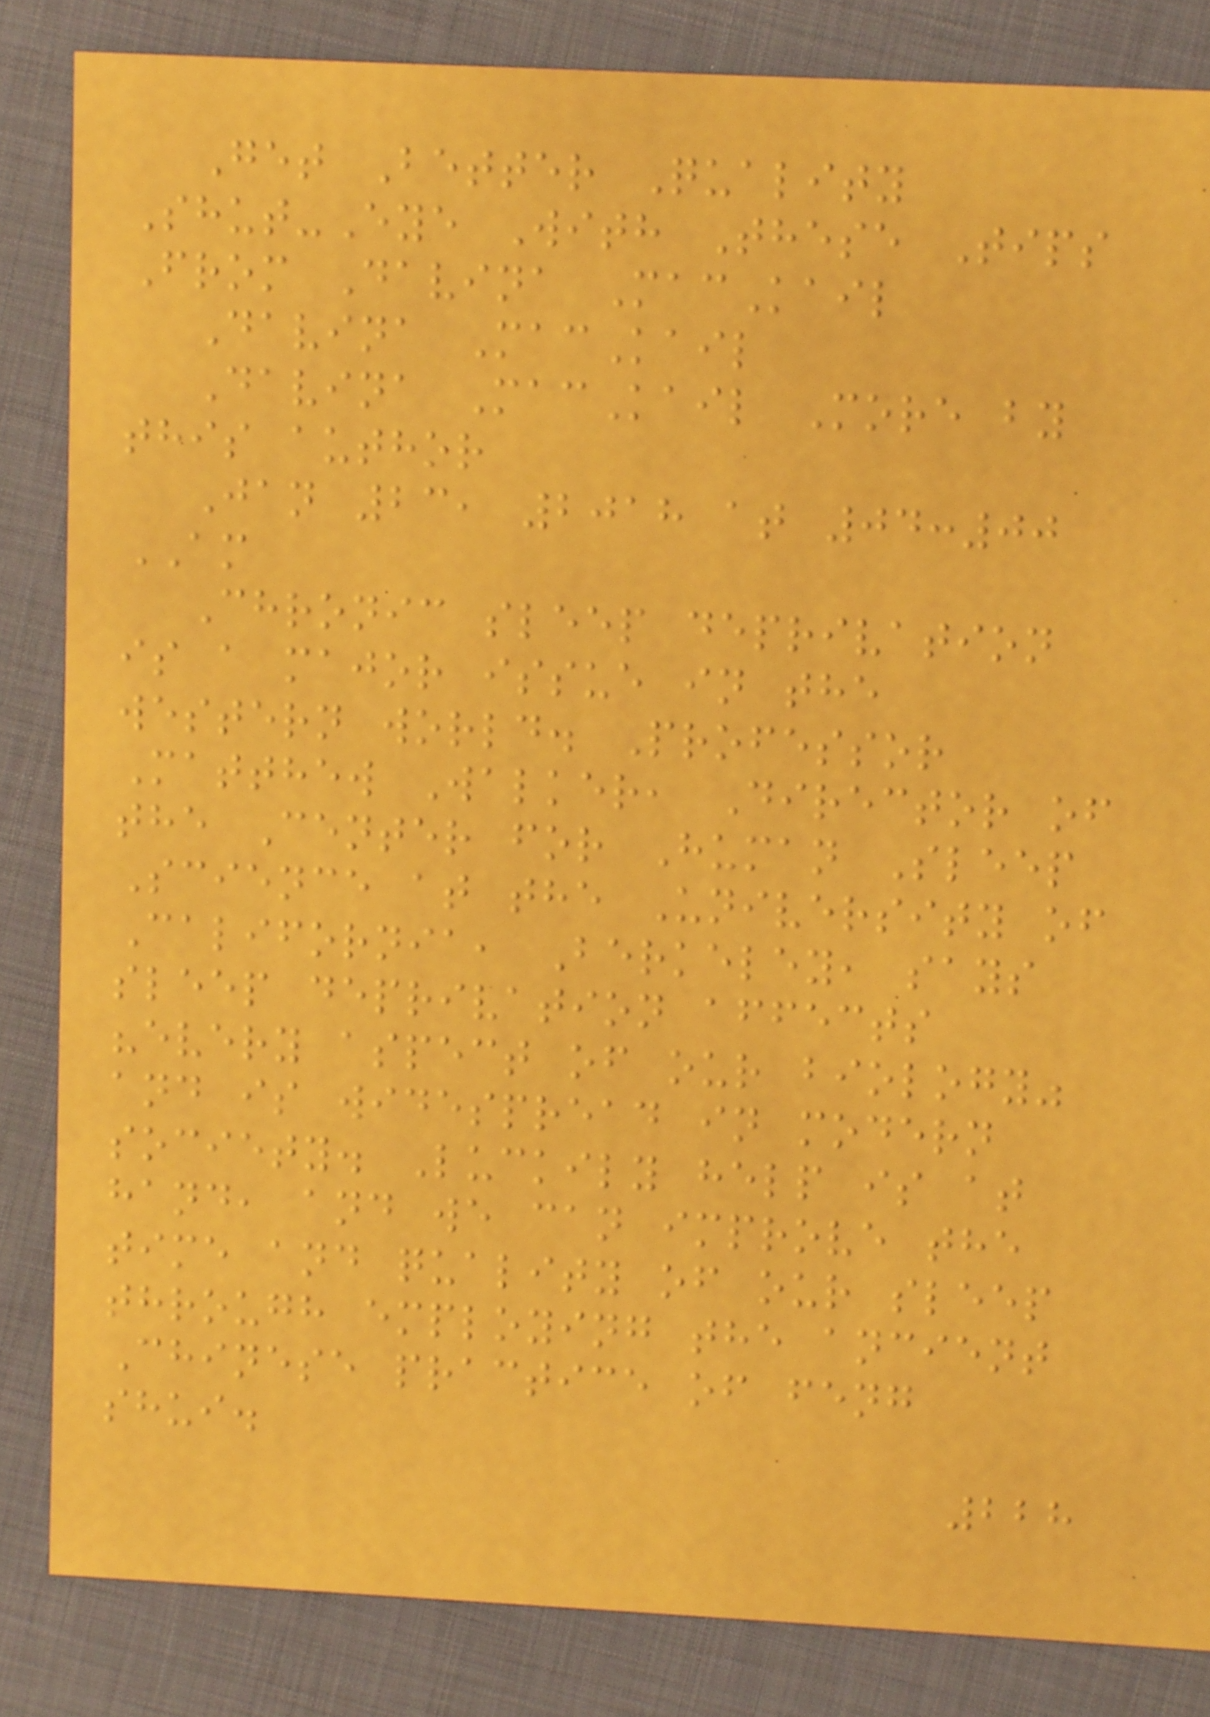Get Better Quality
Shut-Eye With These Tips
From Davina MacKail
Davina MacKail
Davina MacKail More by
this author
Jan 23, 2018 at 04:00
AM
Chronic sleep deprivation
is a major issue in the
western world. Professor
Matthew Walker, Director of
the Center for Human Sleep
Science at the University of
California, Berkeley, says
sleep deprivation affects
"every aspect of our biology"
and is widespread in modern
society. Luckily help is at
hand, and we can improve the
time and quality of our sleep
through employing the ancient
Chinese practice of feng
shui.
228
